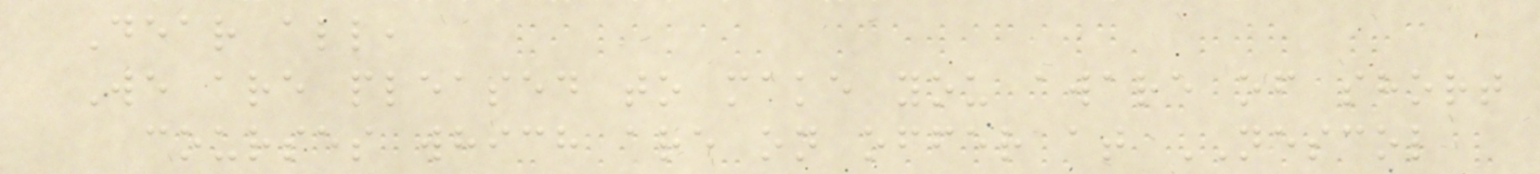Dear all,
We are pleased to make you aware of short
courses which are on offer at NESCOL
